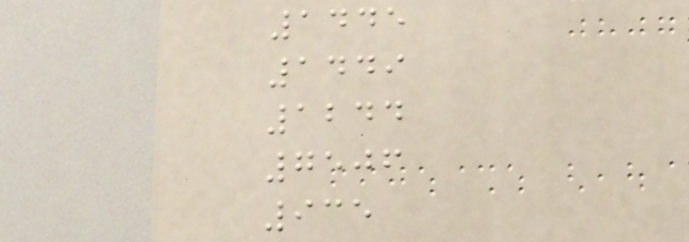1445
1449
1244
7506
935
